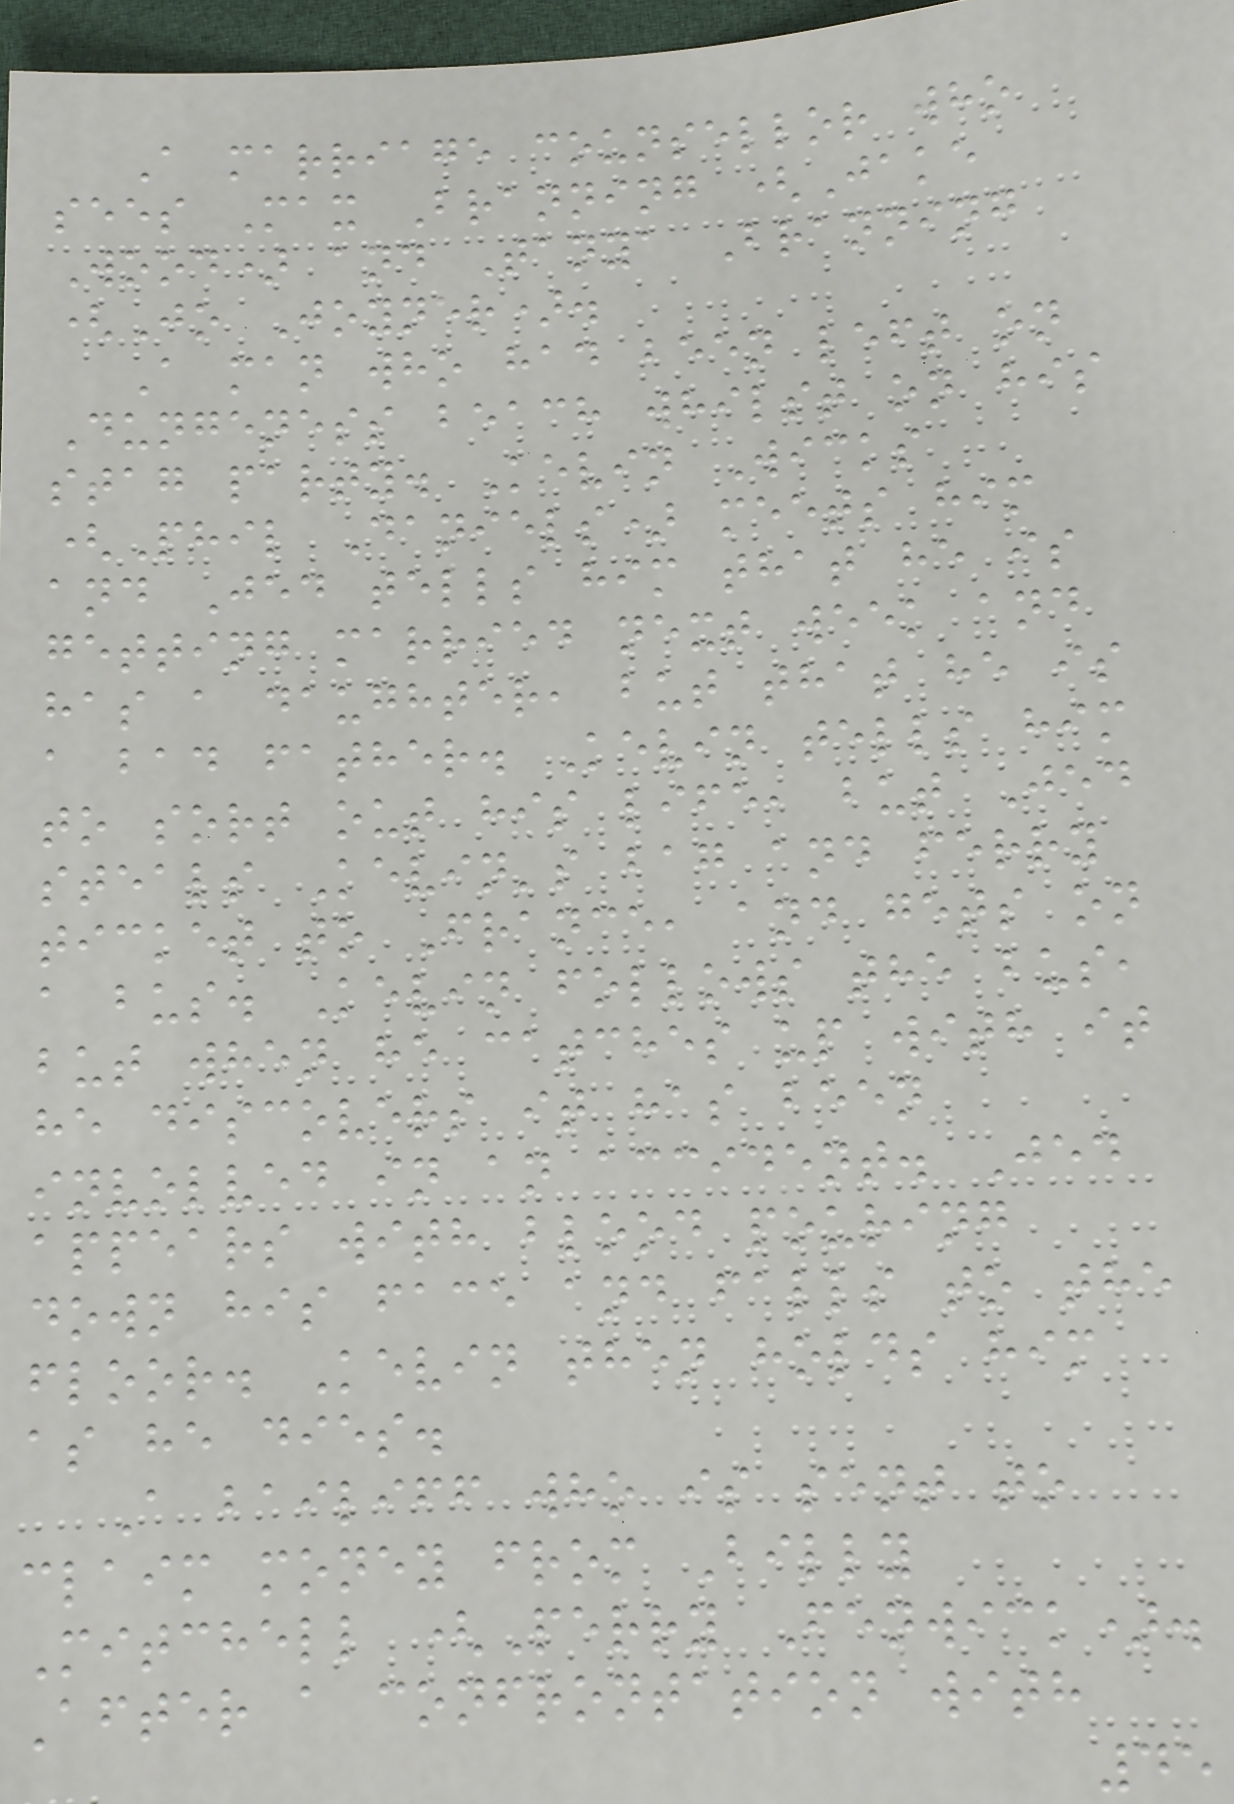A marriage counsellor who
sees Max Branning (Jake
Wood) and Tanya Branning
(Jo Joyner).
A man who had been left on
Dungeness beach whilst on his
stag party. Kevin Wicks
(Phil Daniels) meets him
and Jed tells him that he is
getting married next week and
has a daughter, but that he is
a bad father. Kevin tells him
to sort out his life, but Jed
steals Kevin's bag and ferry
ticket to France, and gets on
a bus. Kevin follows the bus,
but when he catches up with it
he discovers it has been
involved in an accident. Jed
appears with blood pouring
down his face and falls to the
floor. Kevin then holds him
as he dies.
A bailiff who is sent to
claim money from Billy
Mitchell (Perry Fenwick).
After a confrontation with
45
